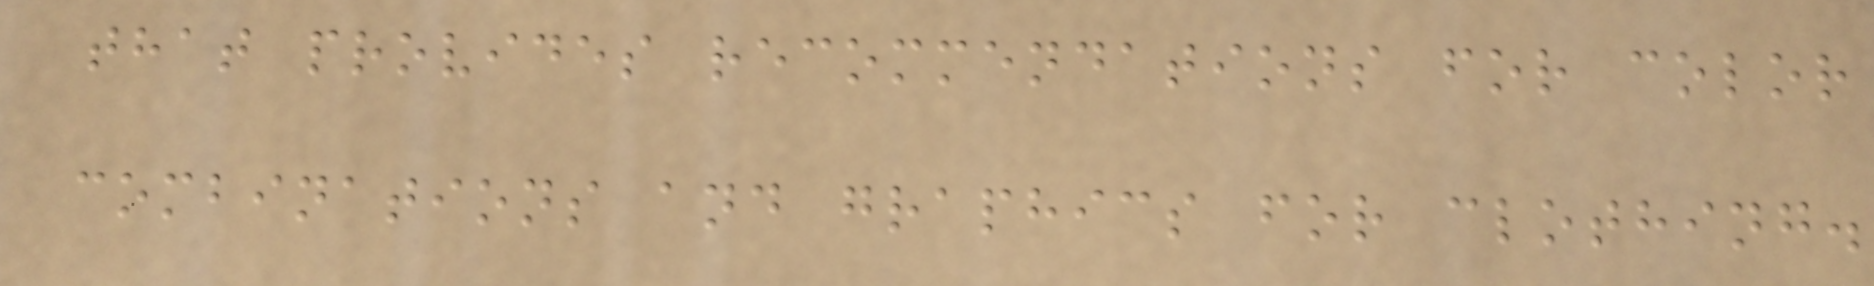that provides recommendations for color
combinations and graphics for clothing.
